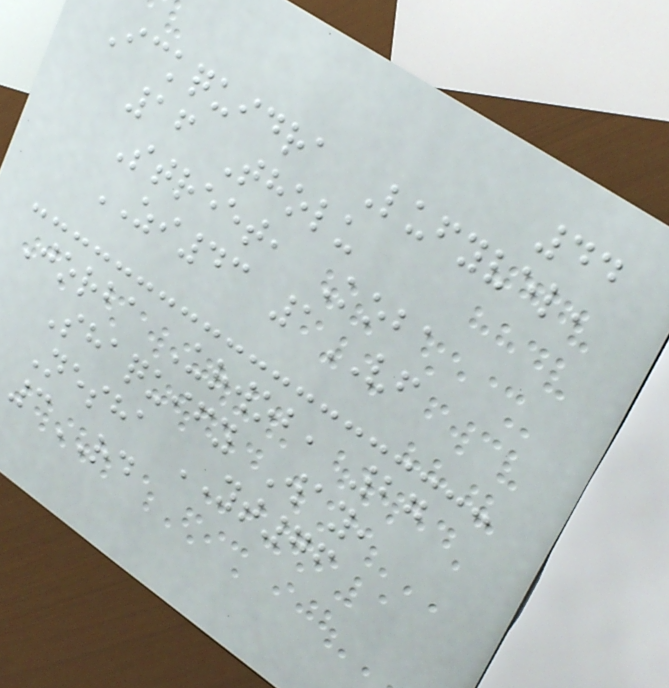44
Ickquidra Lufyvel,
16 Tholu
Street, Koba
ZI43 1VF
Jorba Urwob, 27
Shaquify Way,
Nesha YT76
3RD
